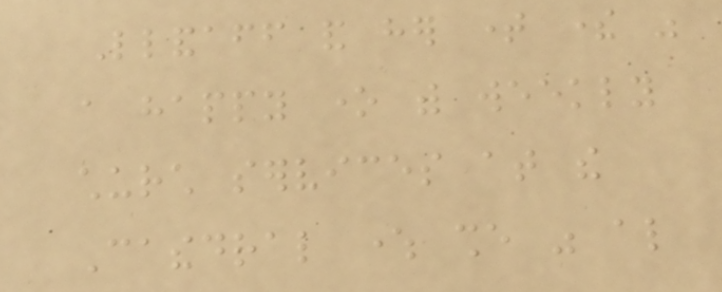Llandaff and her time there was
a happy one with weekly
church services at the
Cathedral where she was also
